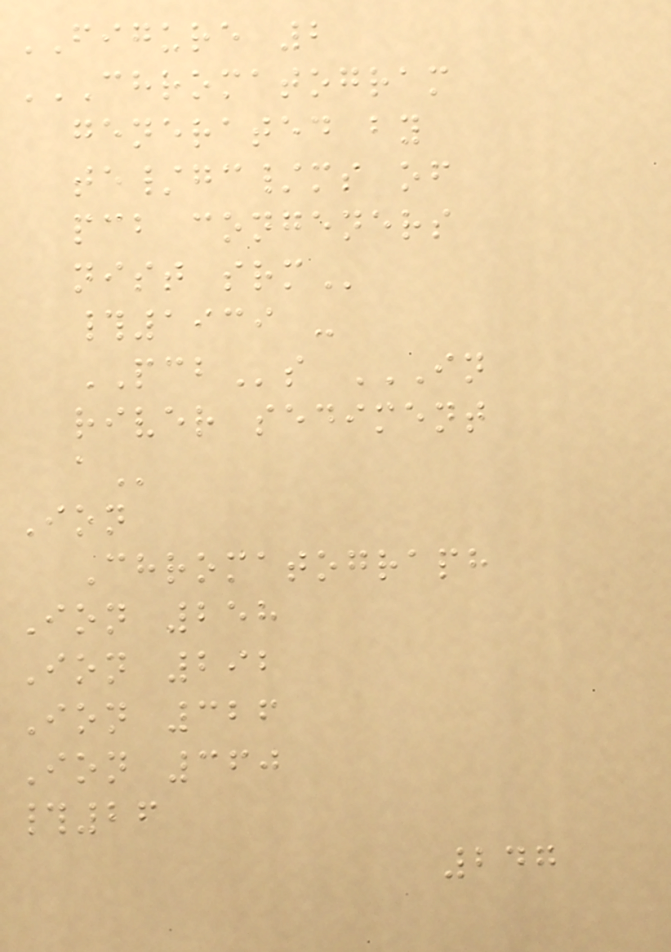FIGURE 2
CHROMATOGRAM
GENERATED BY
TE/GC/MS OF
PCB CONGENERS
NIST SRM
#1939 -
PCBs IN
RIVER SEDIMENT
A
Ion
Chromatograph
Ion 258
Ion 292
Ion 326
Ion 360
#26
247
